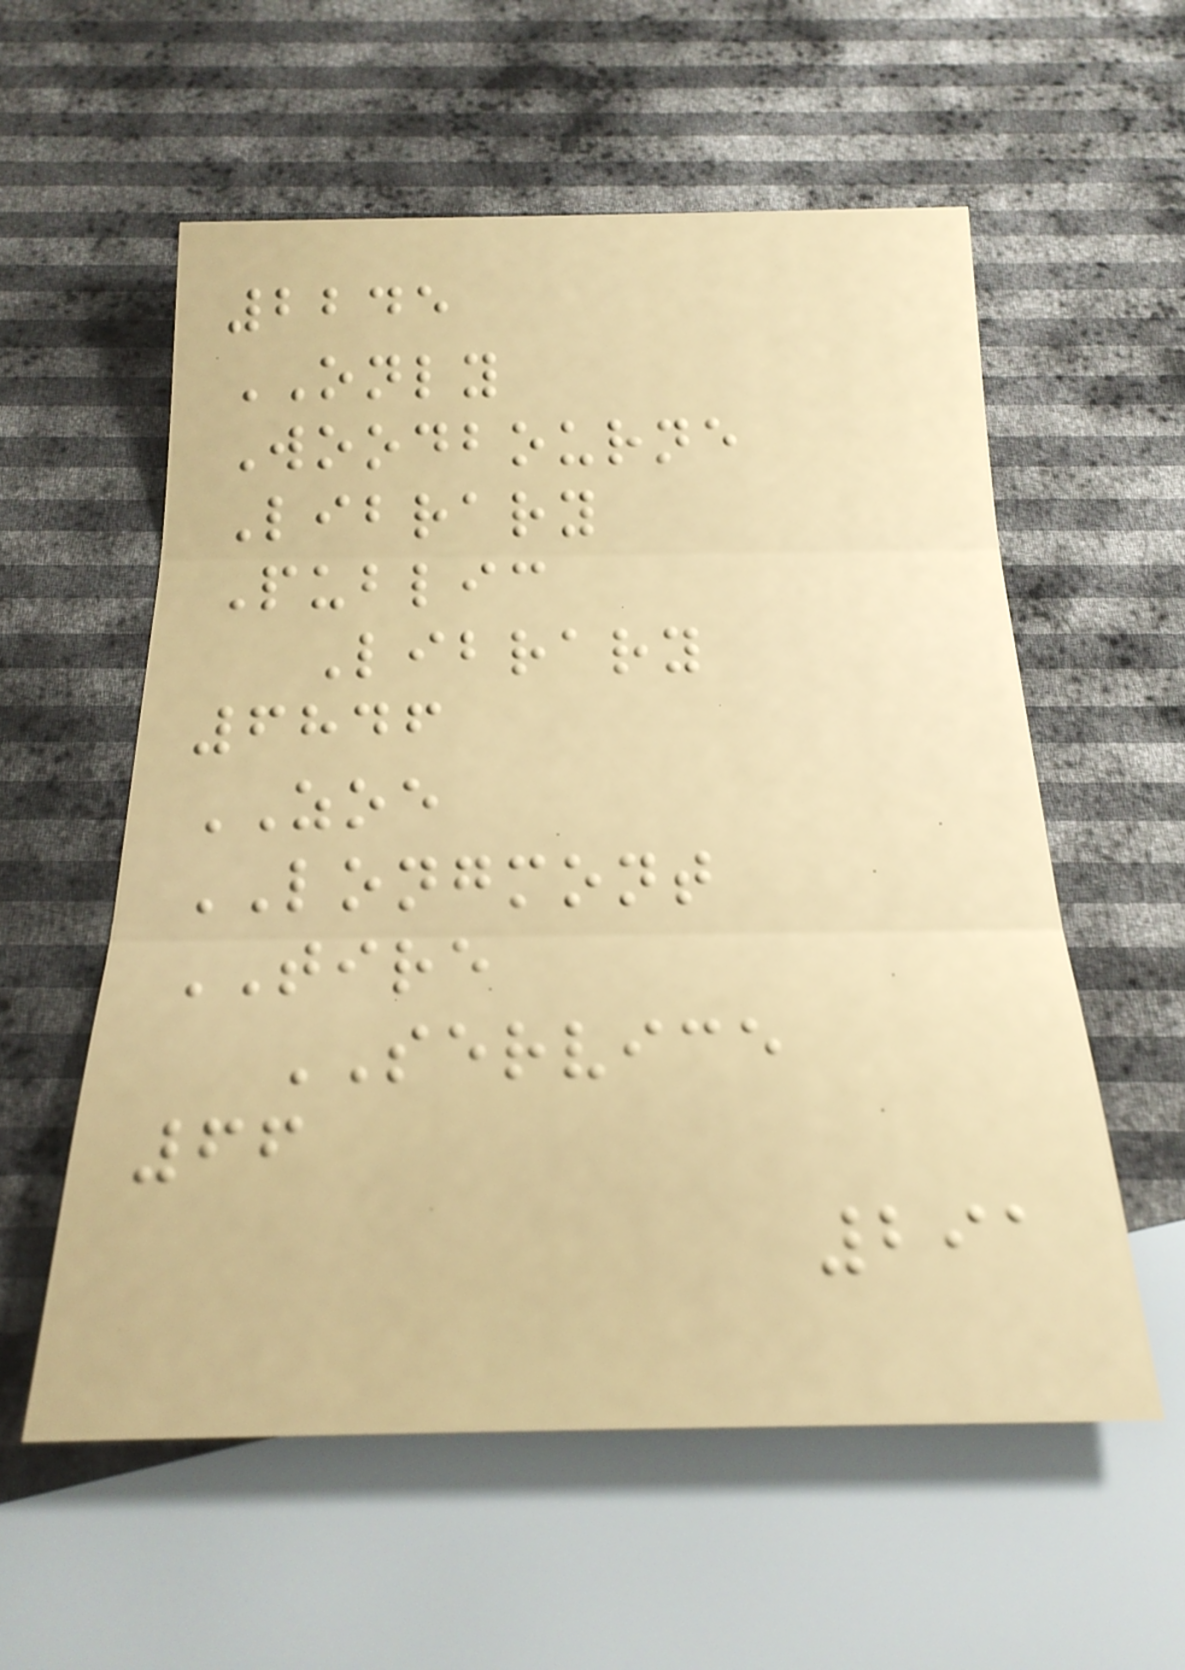2245
ONLY
Woodbourne
Library
Public
Library
6846
ZOE
LONGMONT
TIRE
SERVICE
66
291
